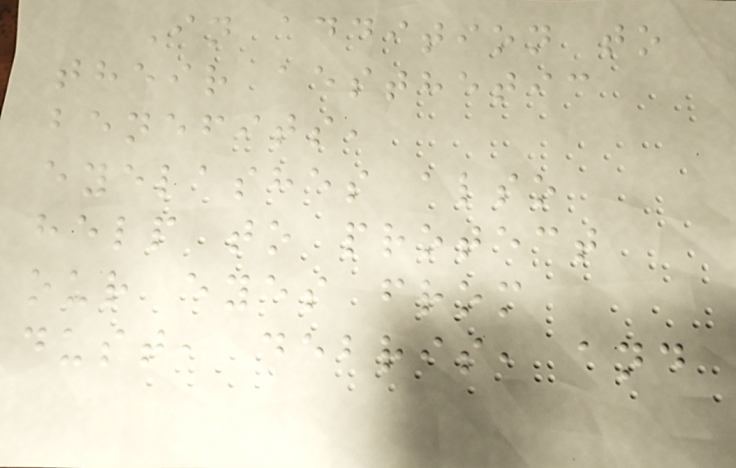In addition to
their aesthetic
benefits,
eyelashes also
help to protect
our eyes from
dust, debris, and
